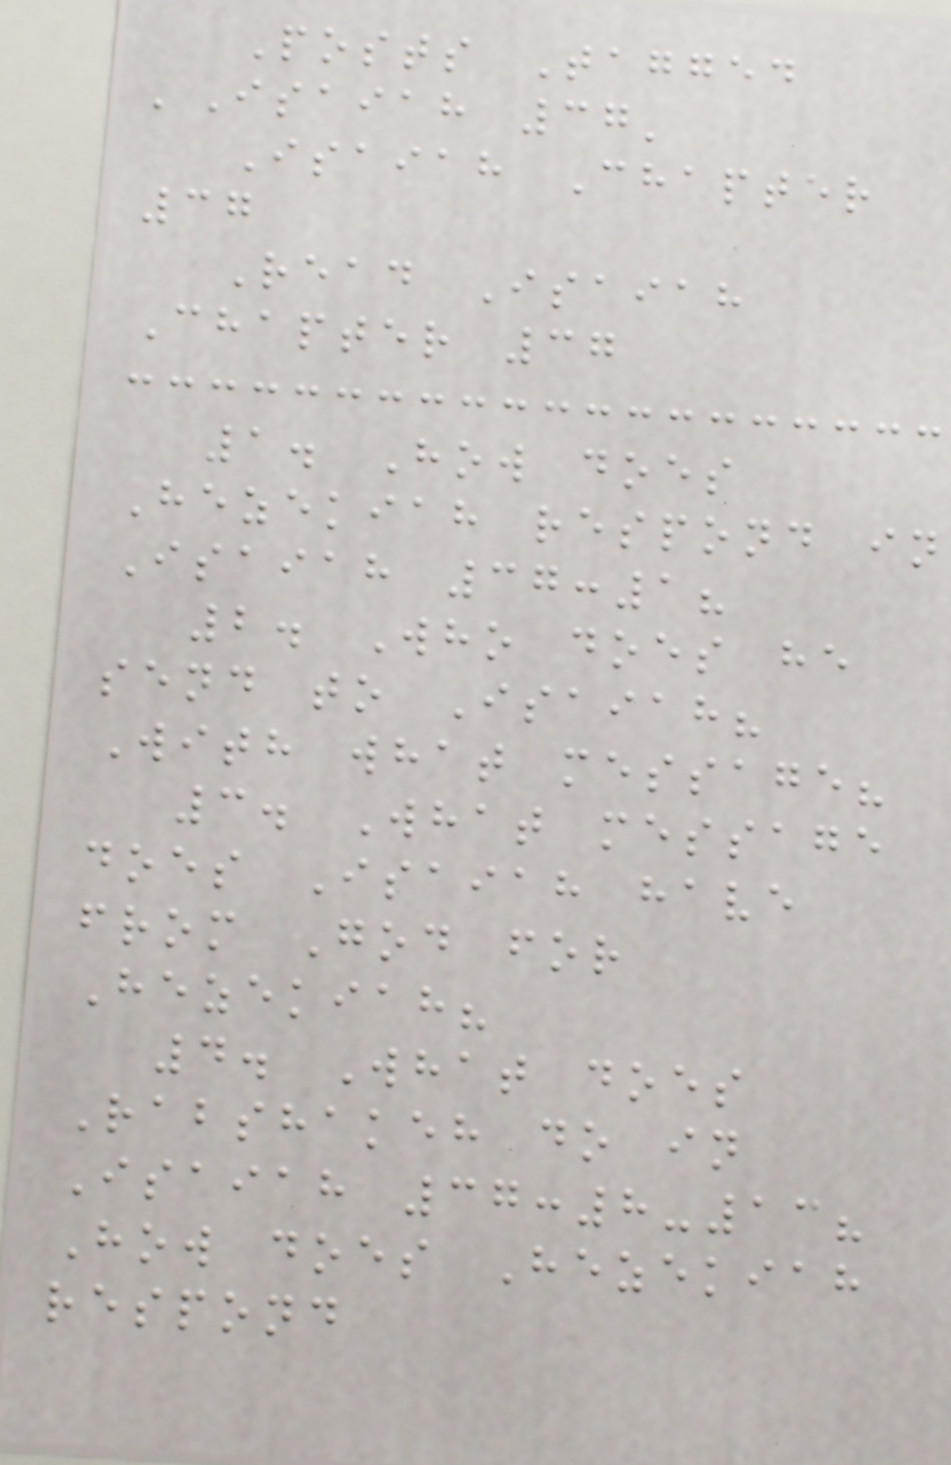Posts Tagged
'Isaiah 37'
Isaiah Chapter
37
Read Isaiah
Chapter 37
1. How does
Hezekiah respond in
Isaiah 37:1?
2. Who does he
send to Isaiah?
With what message?
3. What message
does Isaiah have
from God for
Hezekiah?
4. What does
Rabshakeh do in
Isaiah 37:8-13?
How does Hezekiah
respond
